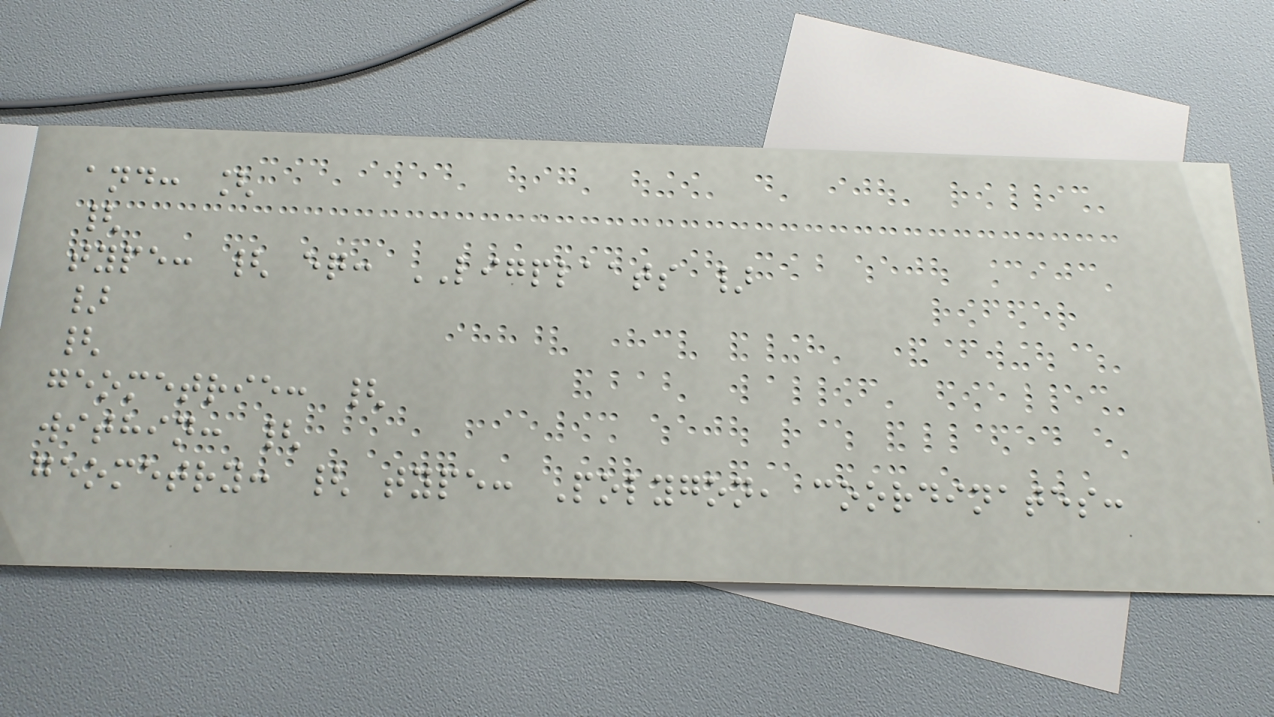and: [
{
type: { eq: LIGPLAATS }
}
{
geometrie: {
within: {
geometry: { type: Polygon, coordinates:
